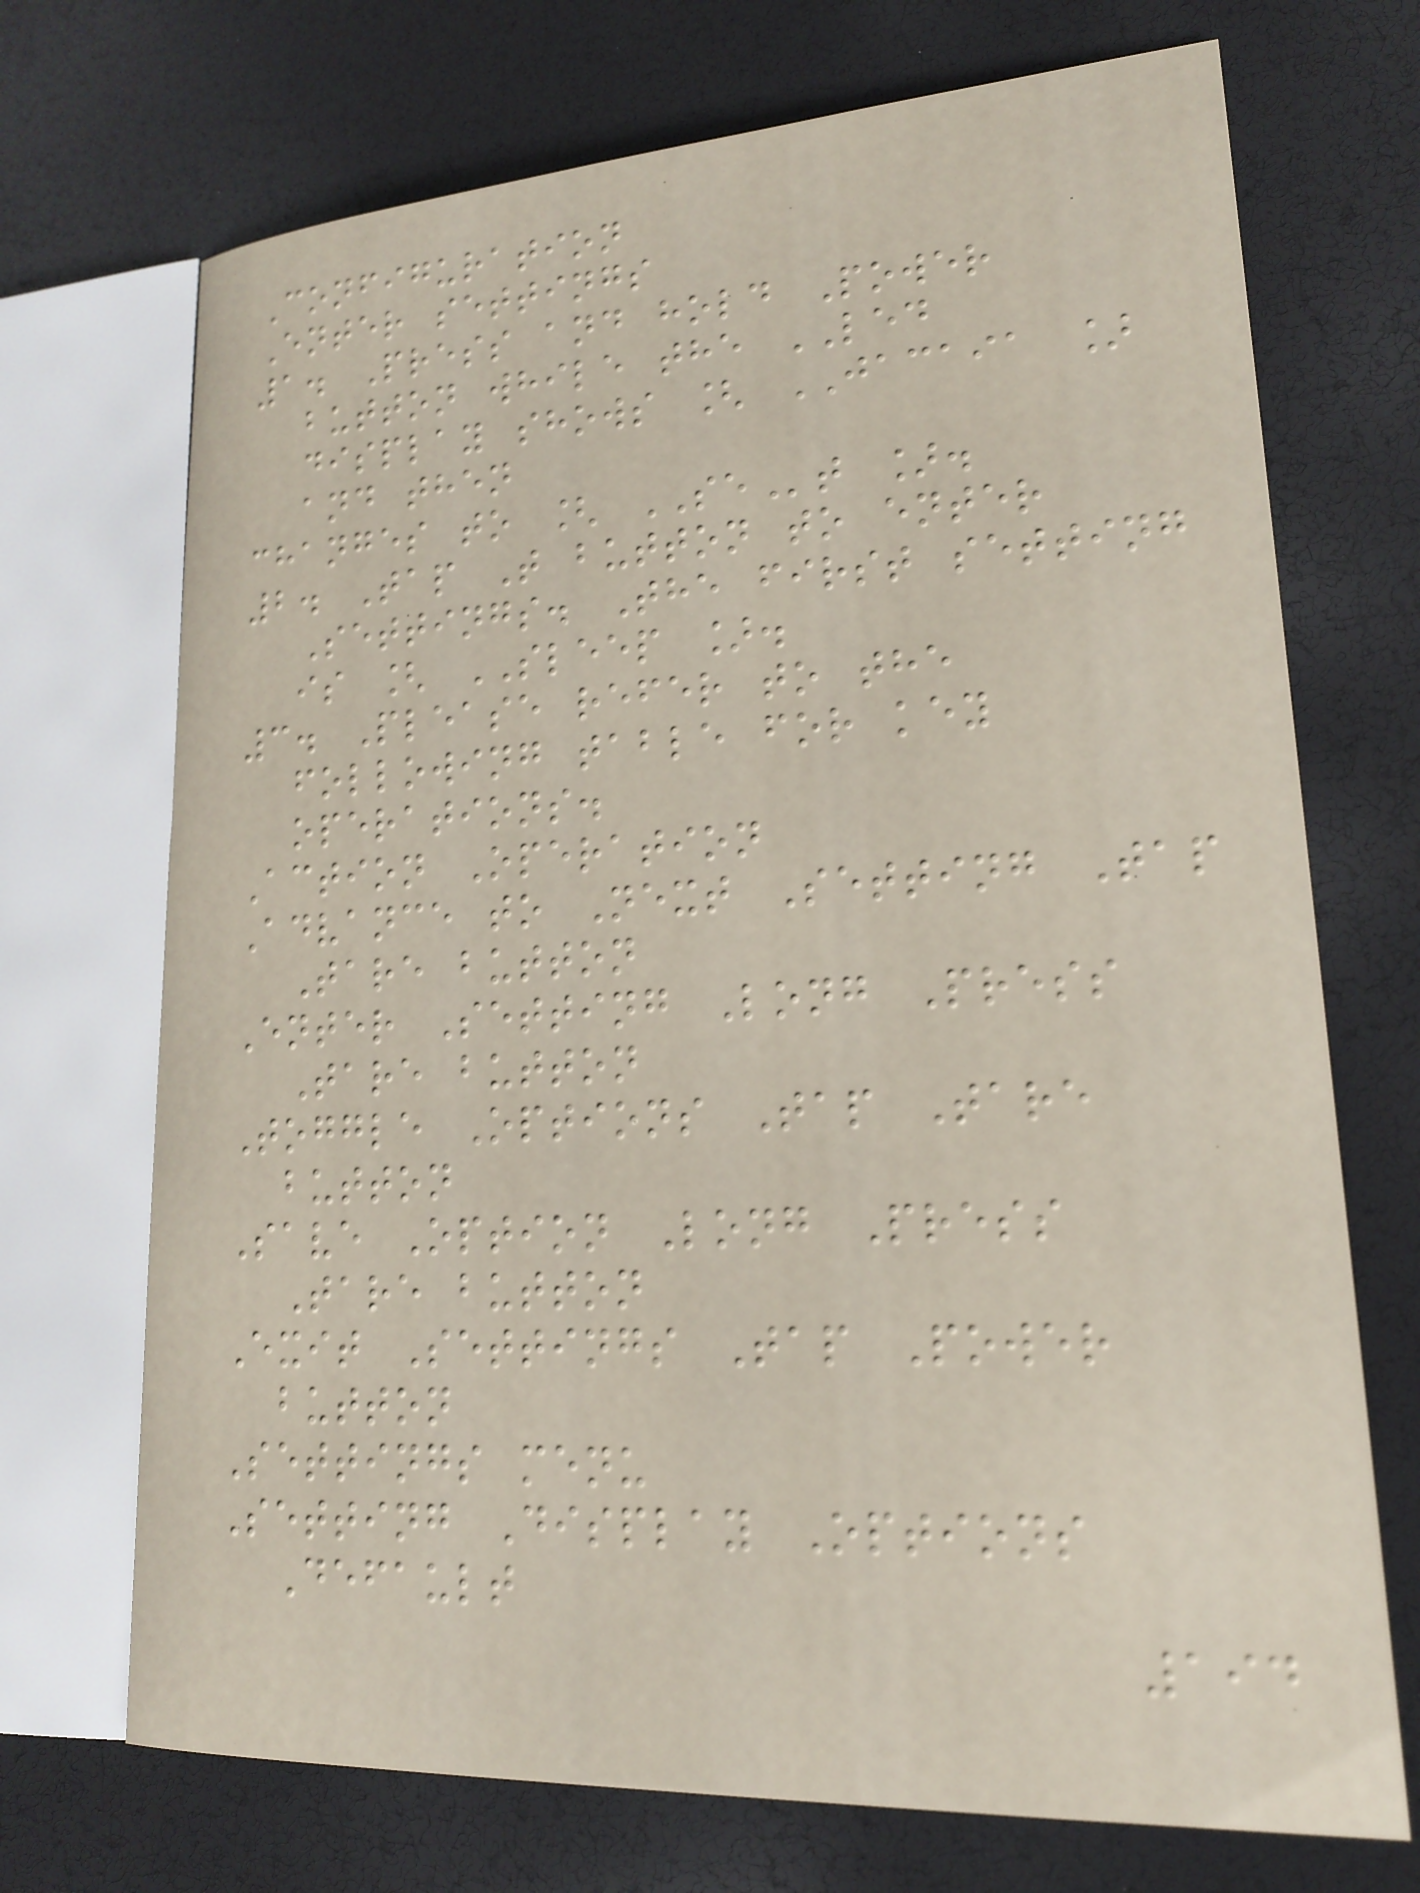Configuration
Enter settings
1. Press and hold Power
button while the LED
display shows [ JACAIA ]
and then
changes to [ SEt ].
2. Tap T button to enter
Settings. The first setting
is [ SLEEP ].
3. Please refer to the
following table for key
operations.
Action Operation
Advance to Next Setting Tap
Tare button
Enter Setting Long Press
Tare button
Toggle Options Tap Tare
button
Save Option Long Press
Tare button
Exit Settings Tap Power
button
Settings menu
Setting Display Options
Default
194
